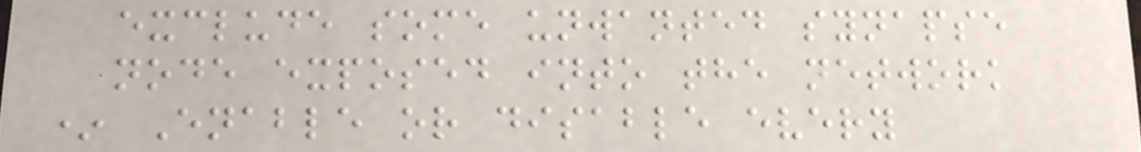exclude some unwanted synapse
node exposed into the network
* Enable or disable every
